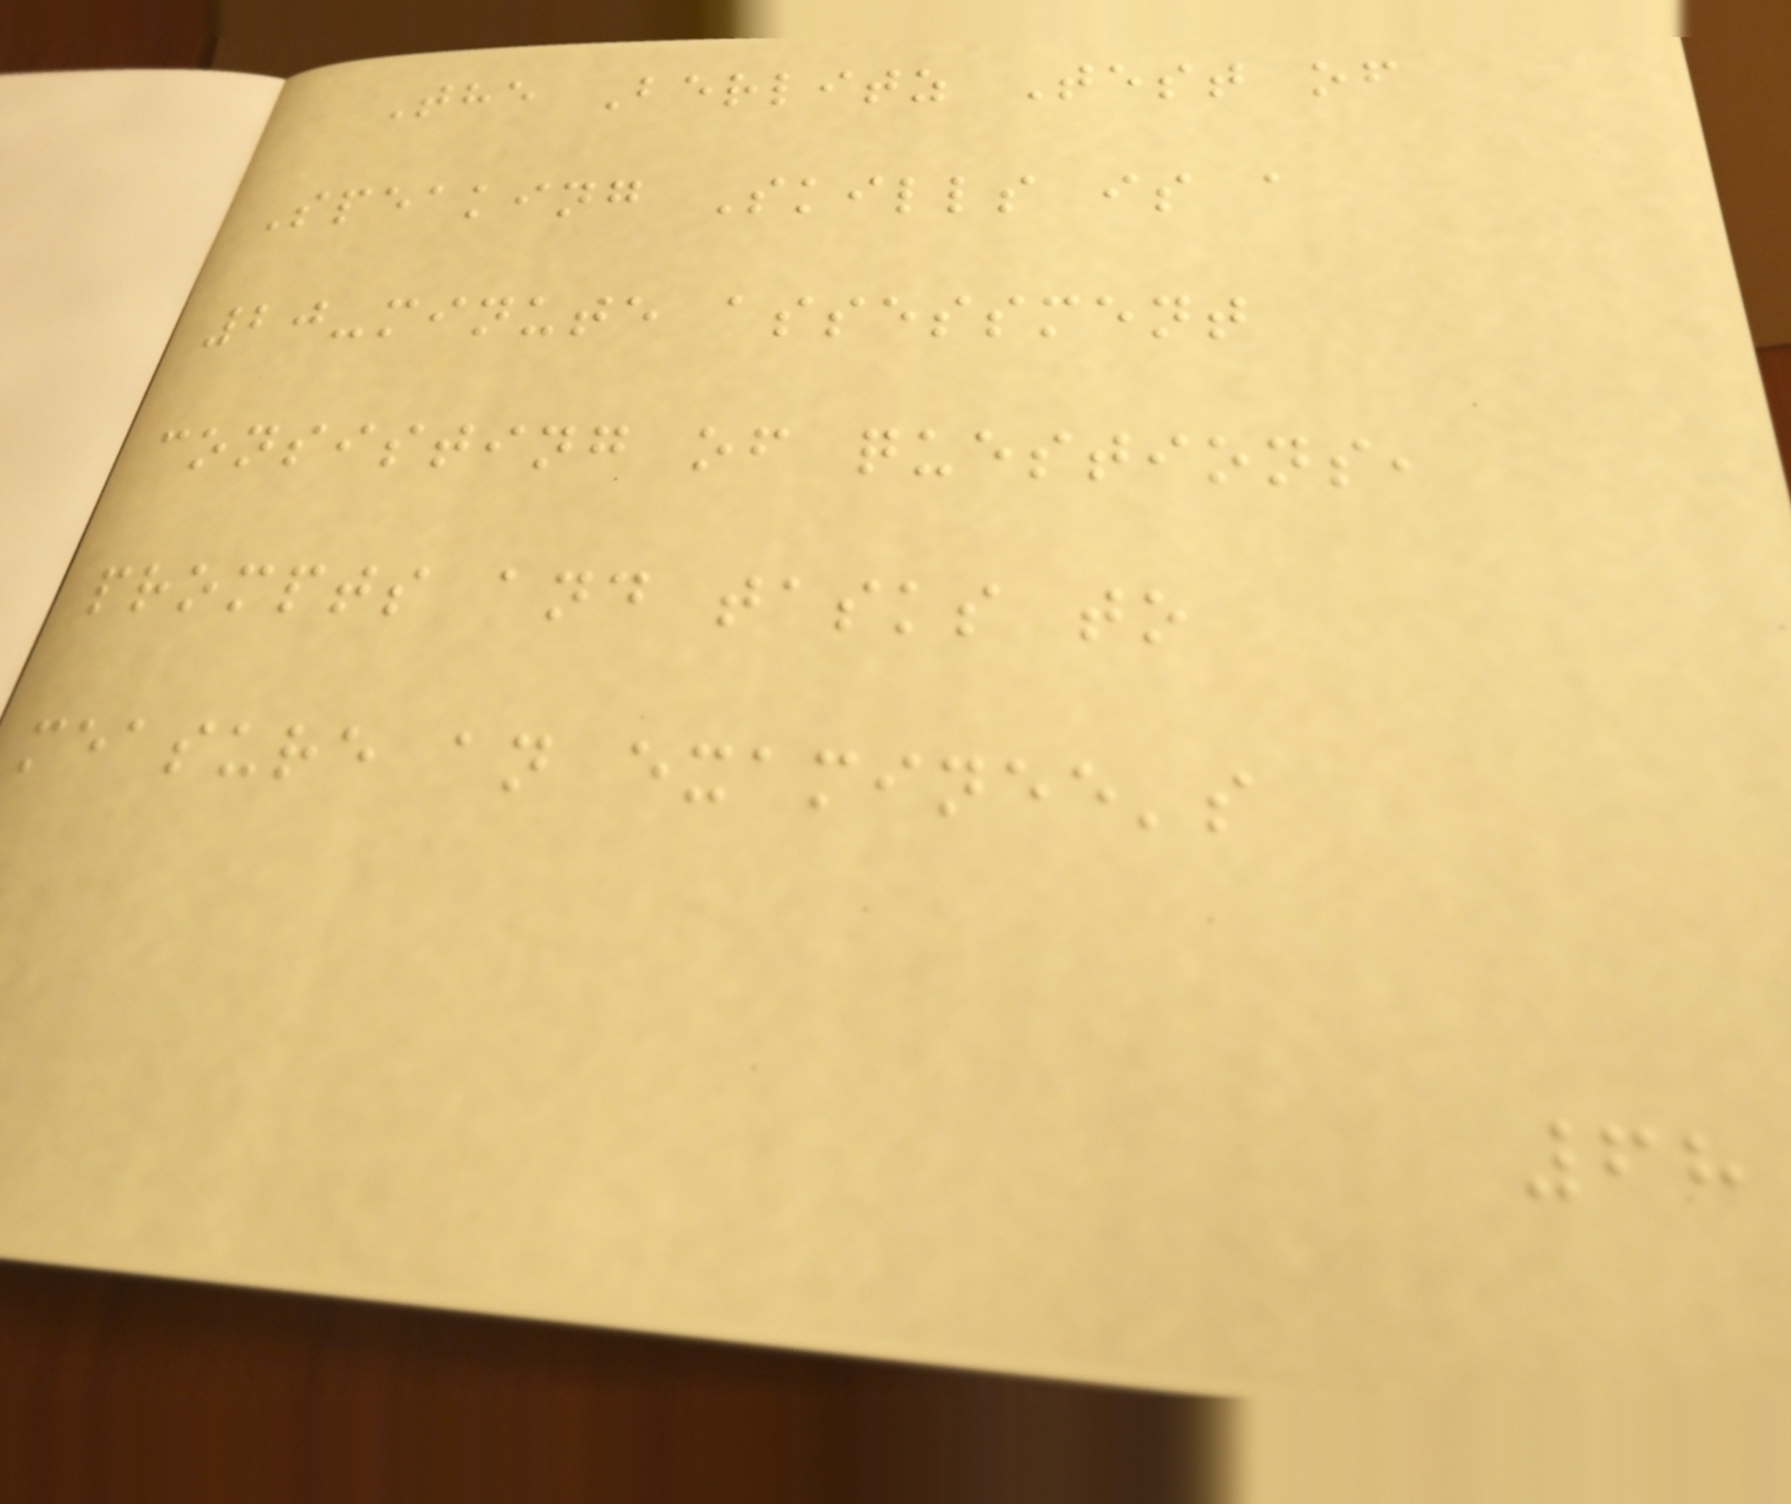The Berlitz Test of
Speaking Skills is a
20-minute assessment
consisting of questions,
prompts and tasks to
measure an examinee's
68
